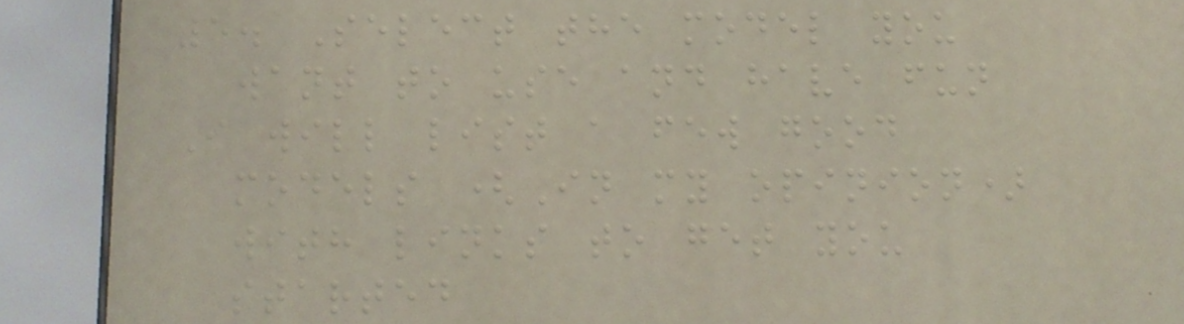5. Select the model you
want to use and have fun
I will list a few good
models (In my opinion)
with links to get you
started
